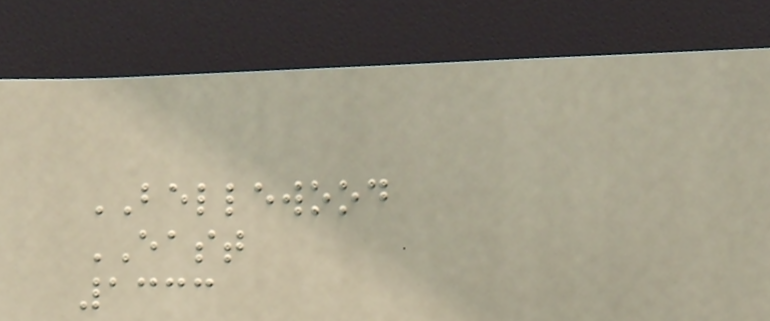BELLEWOOD
EAST
1333
